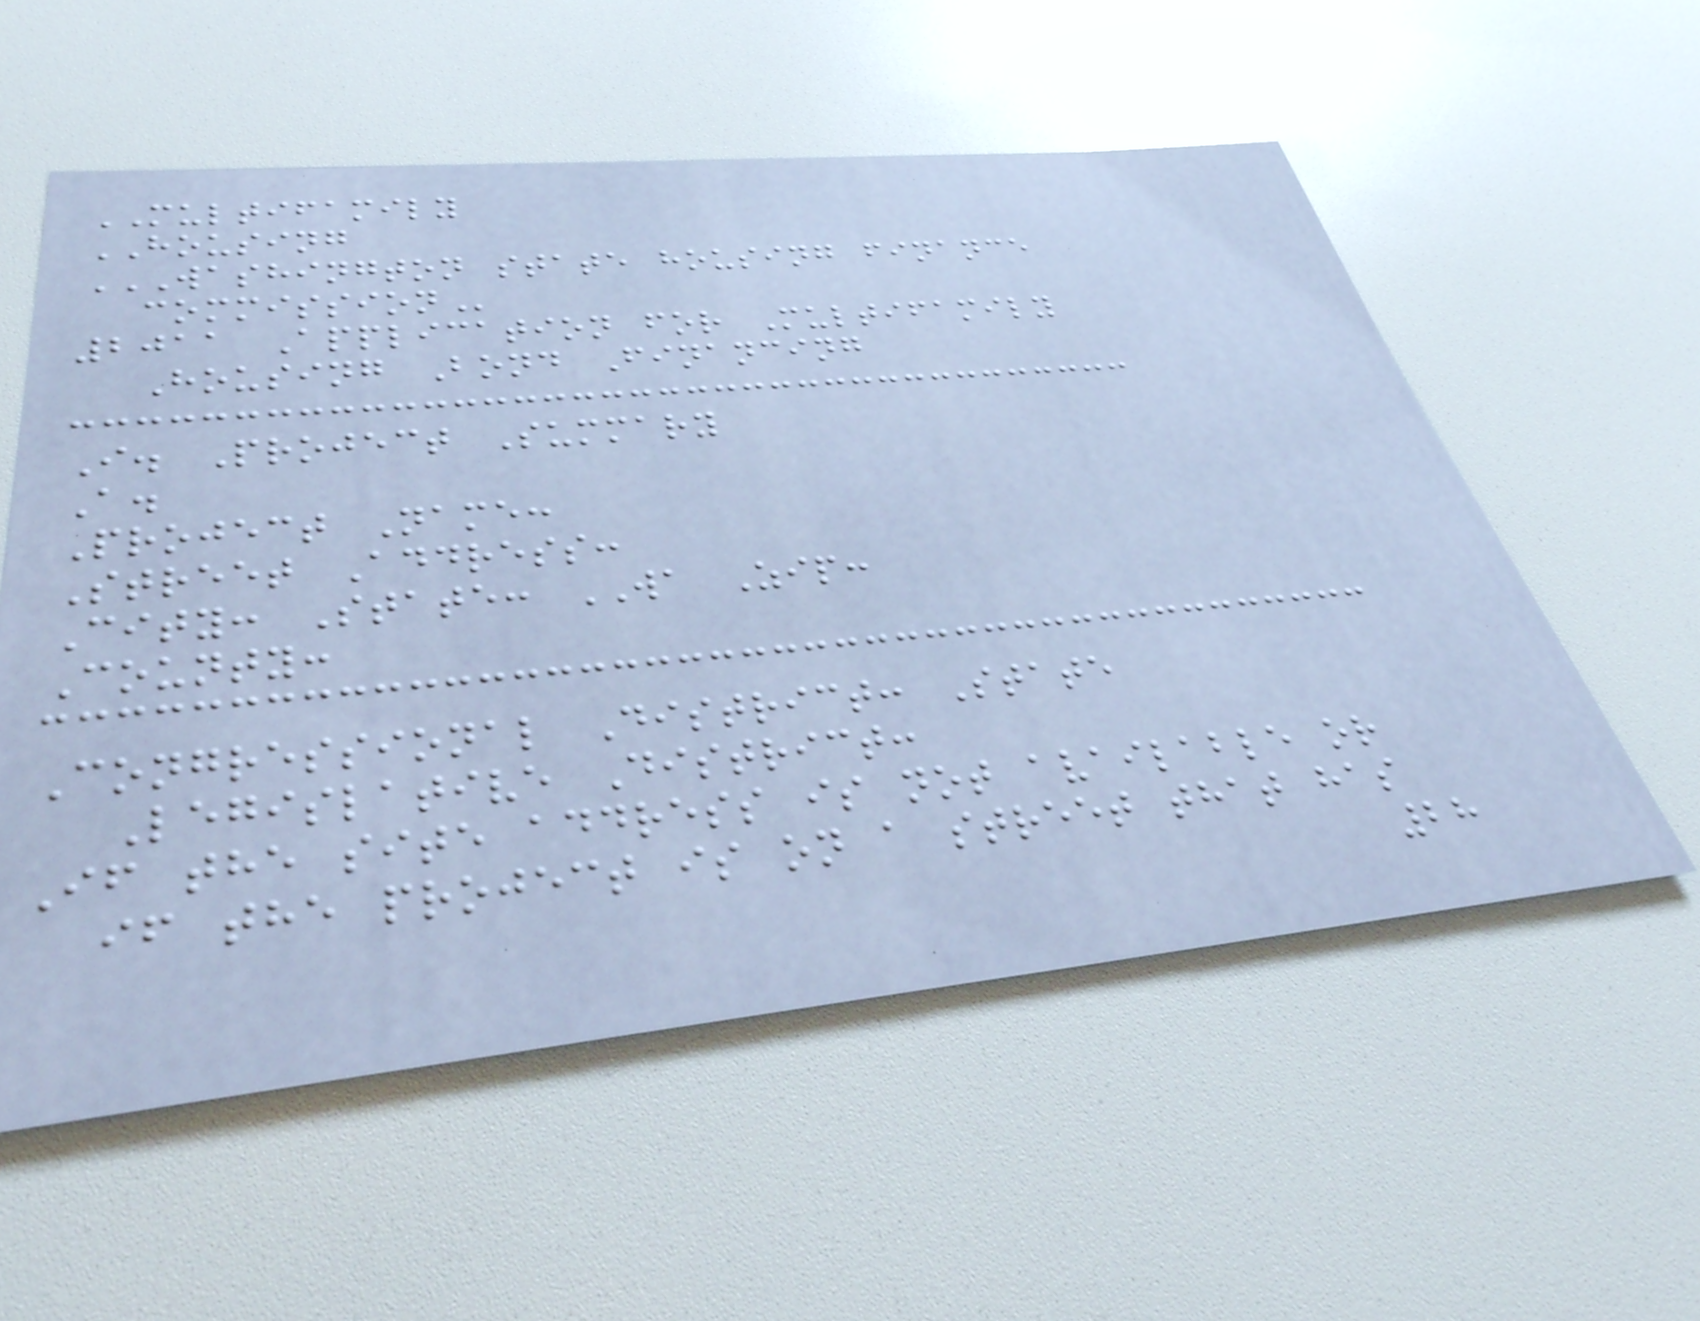MULTIFAMILY
HOUSING
WASHINGTON STATE HOUSING FINANCE
COMMISSION
2011 Application for Multifamily
Housing Bond Financing
I. Project Summary
A.
Project Name:
Street Address:
City: State: WA Zip:
County:
Congressional District: State
Legislative District:
If the site address is not available or
if the project is on a street that has
28
